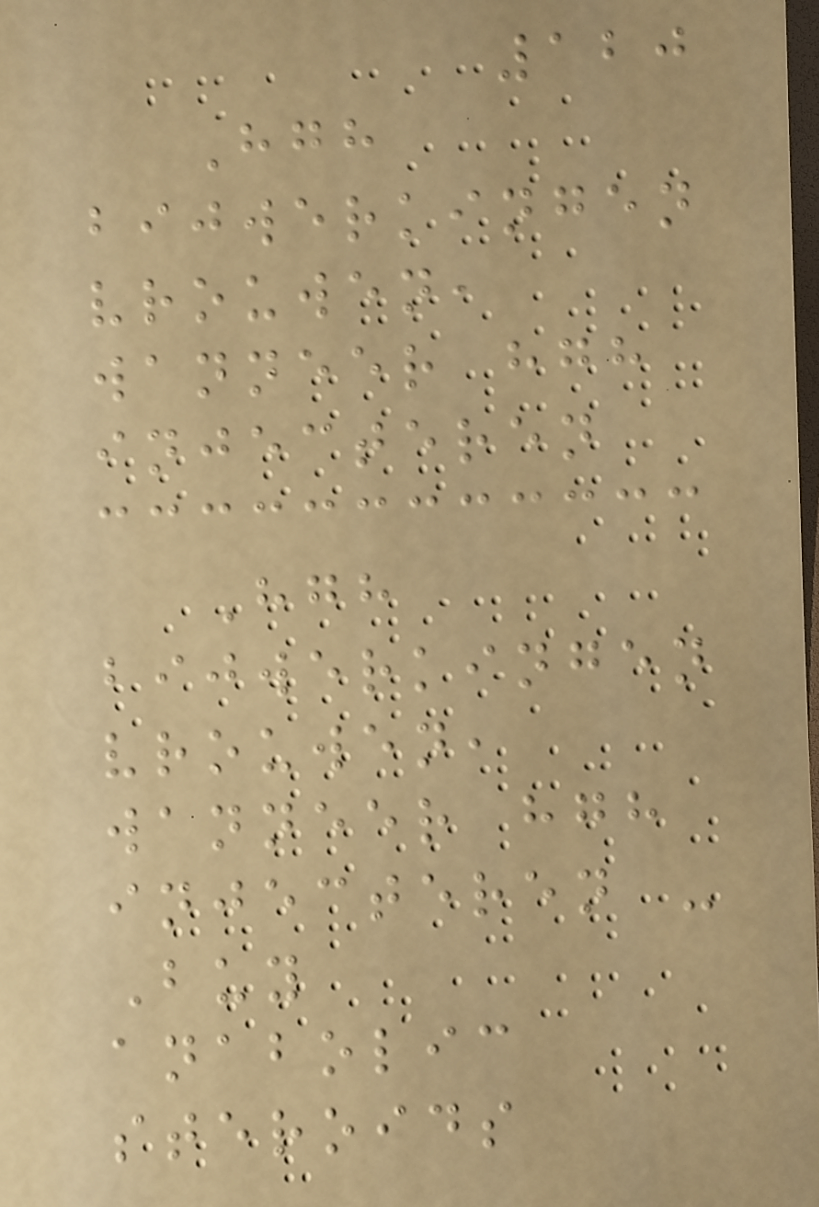120
Hgh
bijwerkingen
vrouwen,
wanneer hgh
injecteren
Hgh
bijwerkingen
vrouwen,
wanneer hgh
injecteren -
Buy
anabolic
steroids
